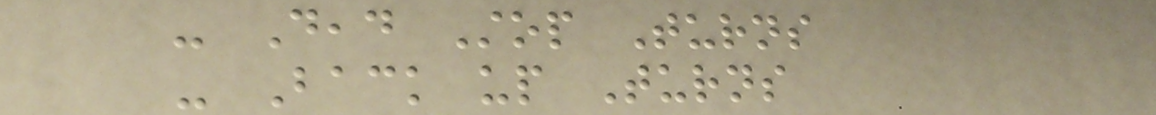- Dead Stop Turns
- Back up Turns
